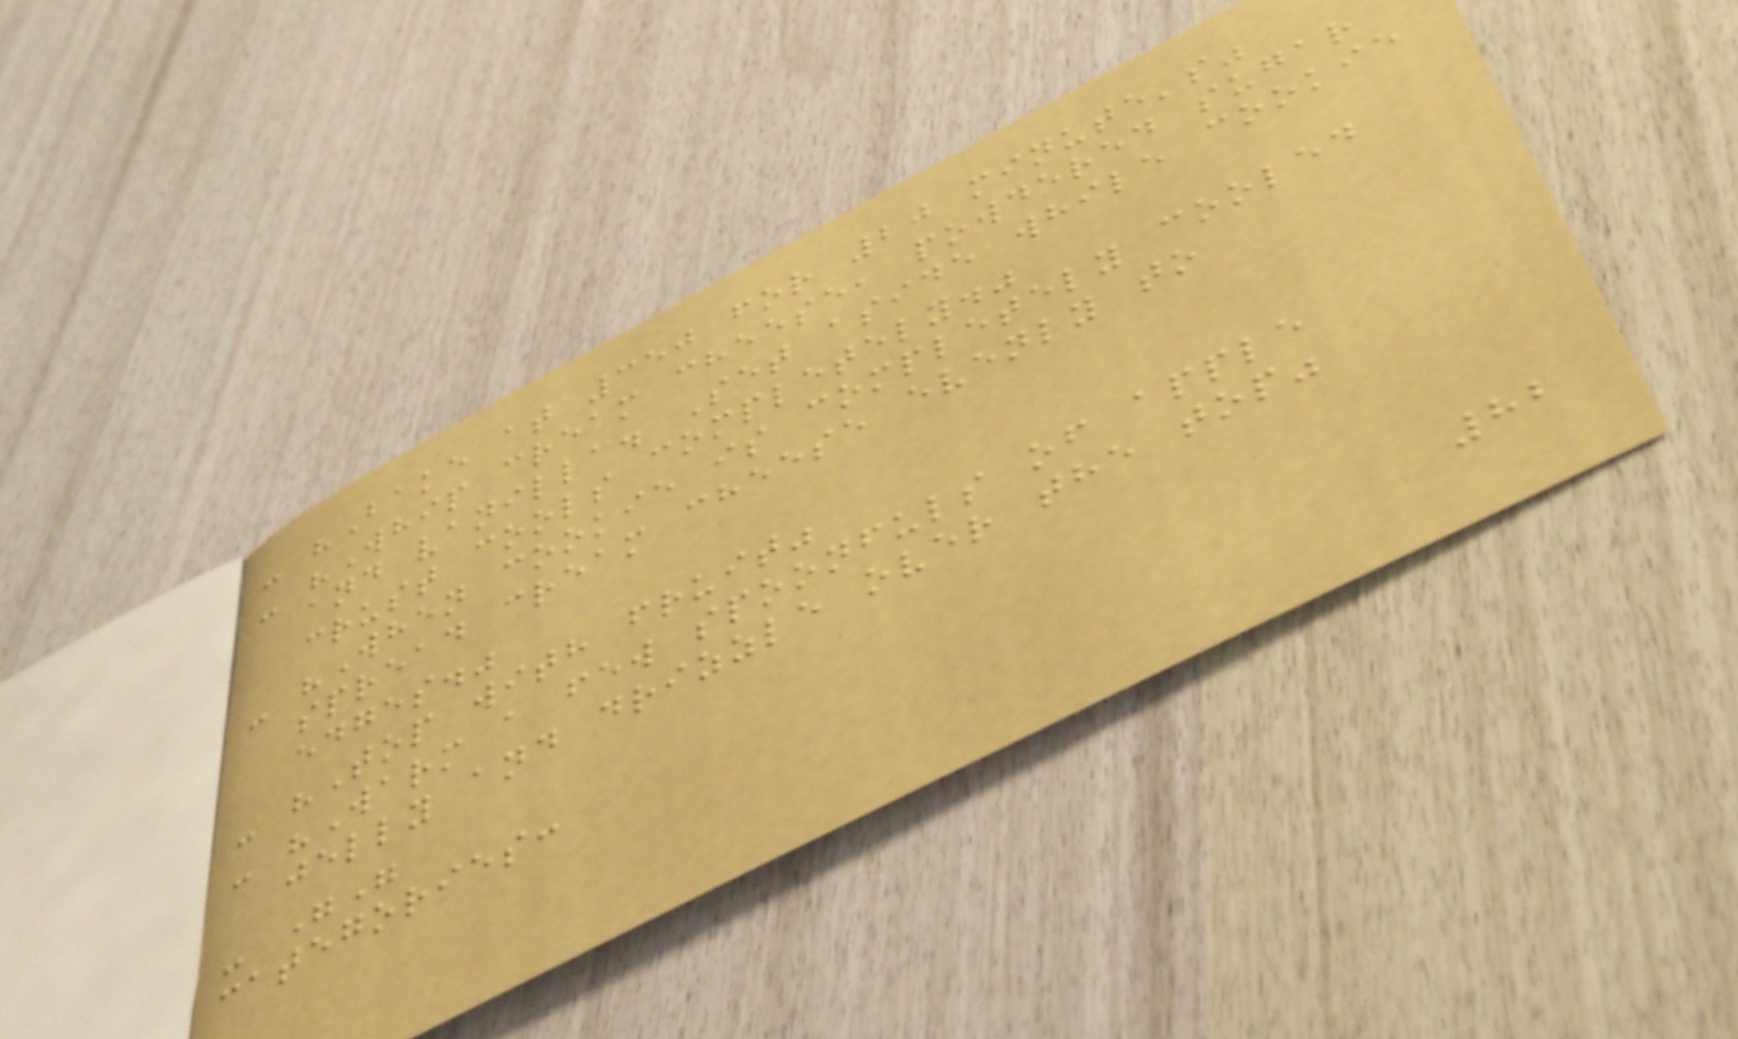- "Bake at 350 for 20 minute's"
- "Whip cream cheese, powdered sugar
and vanilla. Set aside while cookie
crust cools completely."
- "When cookie is completely cooled
spread cream cheese evenly to
edges."
- "Top with fruit"
- "Warm a few spoonfuls of apple
jelly and drizzle over the top"
- ""
categories:
82
